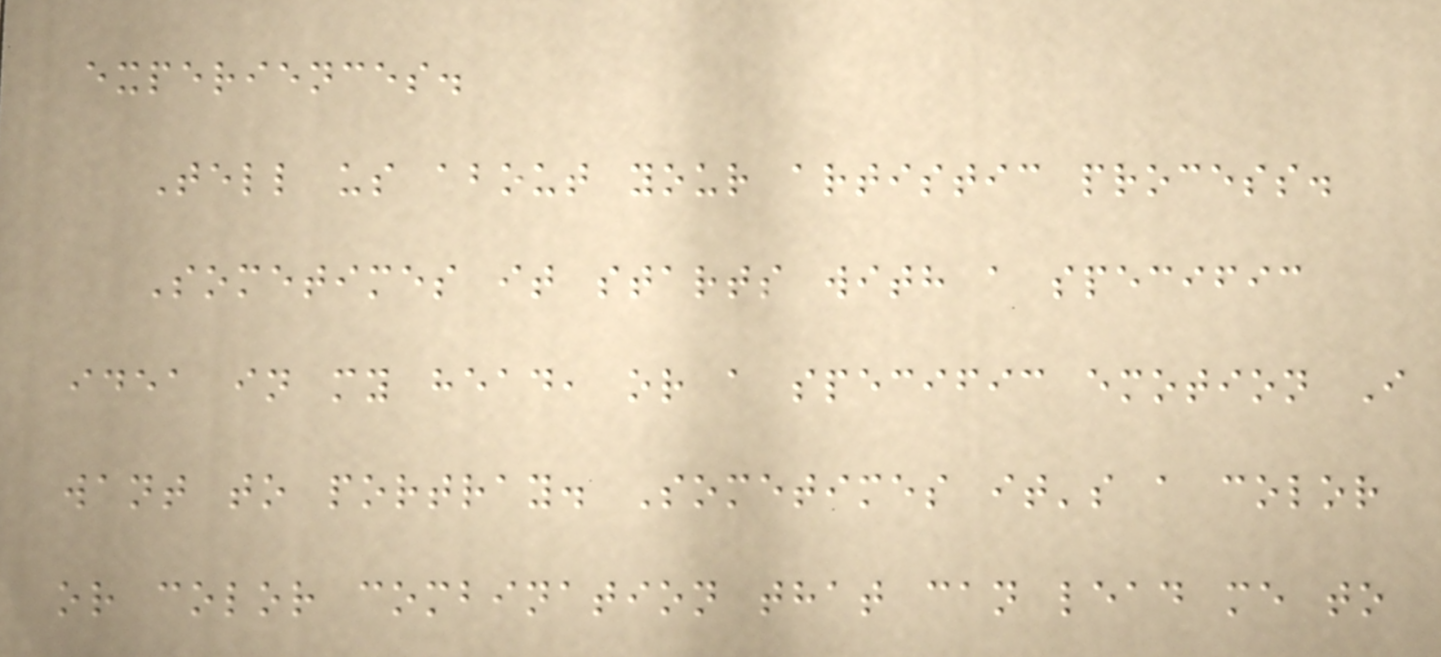experiences.
Tell us about your artistic process.
Sometimes it starts with a specific
idea in my head, or a specific emotion I
want to portray. Sometimes it's a color
or color combination that can lead me to
